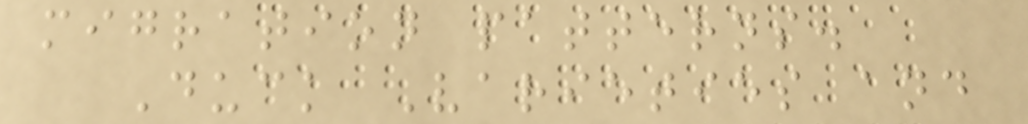migration patterns.
Duck Varieties and
